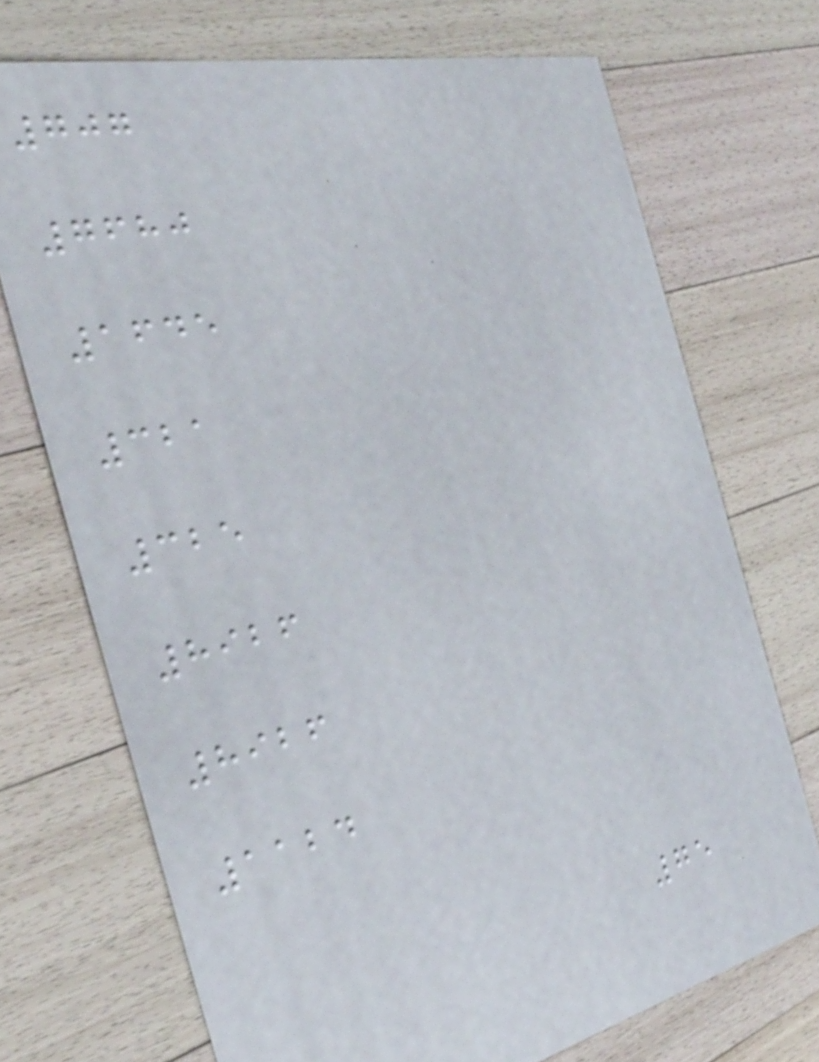707
7680
1645
321
325
8926
8926
1124
75
